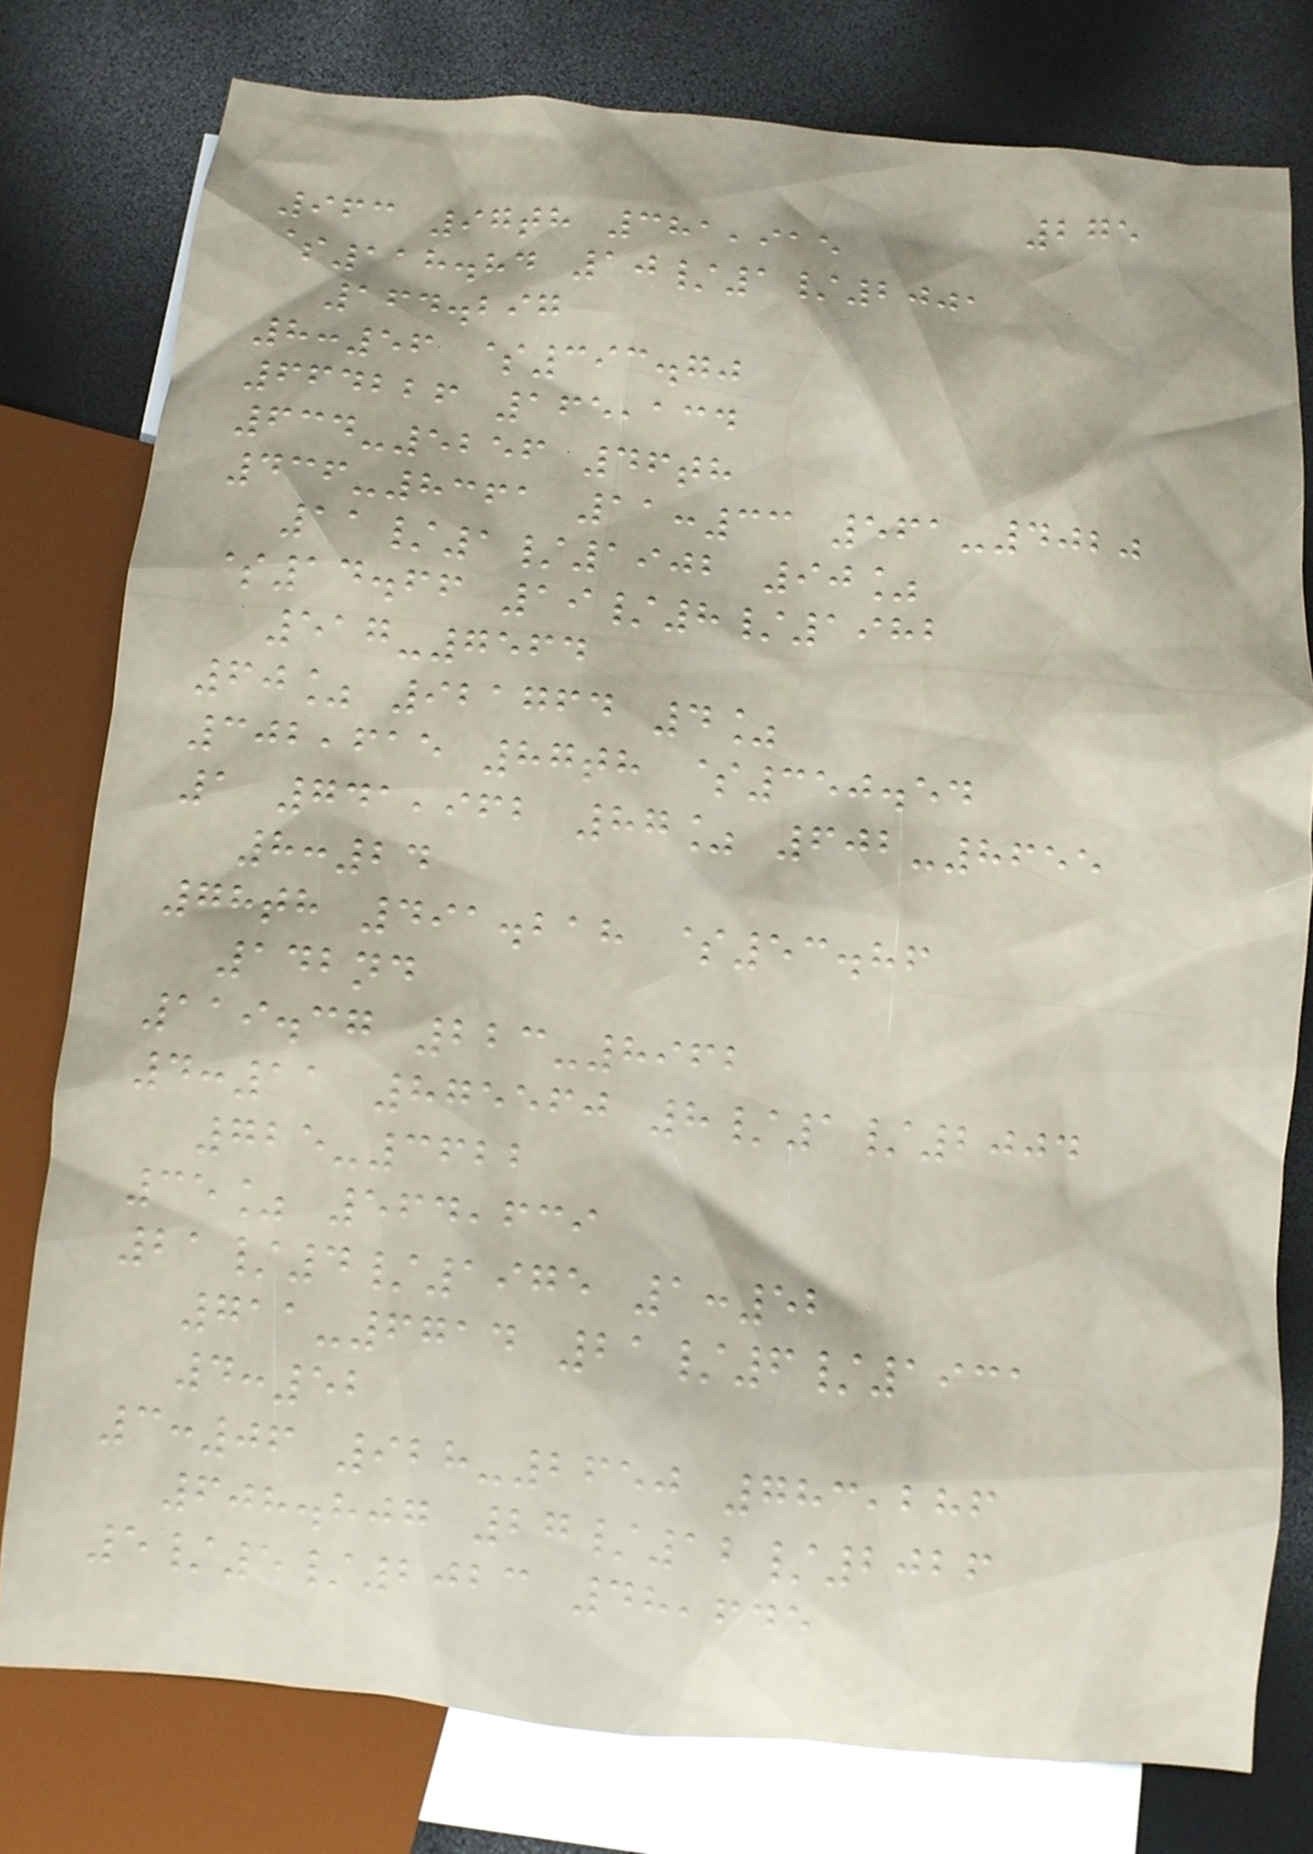275
963 97th 381,915
$118.84 10/1/2001
164.297
8:56 $393.70
664226 165,134
634-5256 46th
436-8361 11:33 561-4020
11/1/1902 90%
$14.66 19/8/1982
517-7564
60% 921764 4%
302,615 87th $350.54
1 741,962 87% 602-8655
8:24
78th 491.218 $53.86
142nd
119.37 223-8962
4:11 875560 8/1/2004
725-3622
35% 564,639
21/4/1975 1:52
711-6714 21/6/1931
4:52
3:06 928-2650 783,286
608.807 27/12/2026
5/5/2023 48,645
